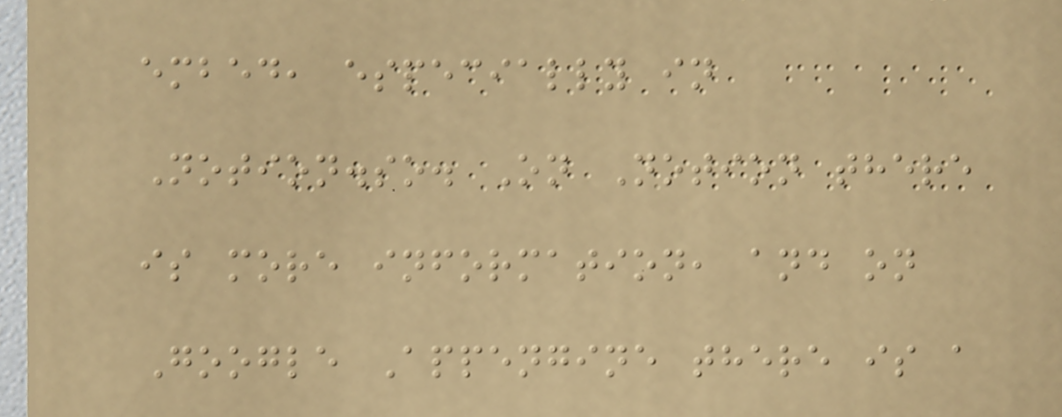embed, especially in
Notion.so. On Notion there
is more information, and on
Google Appengine there is a
